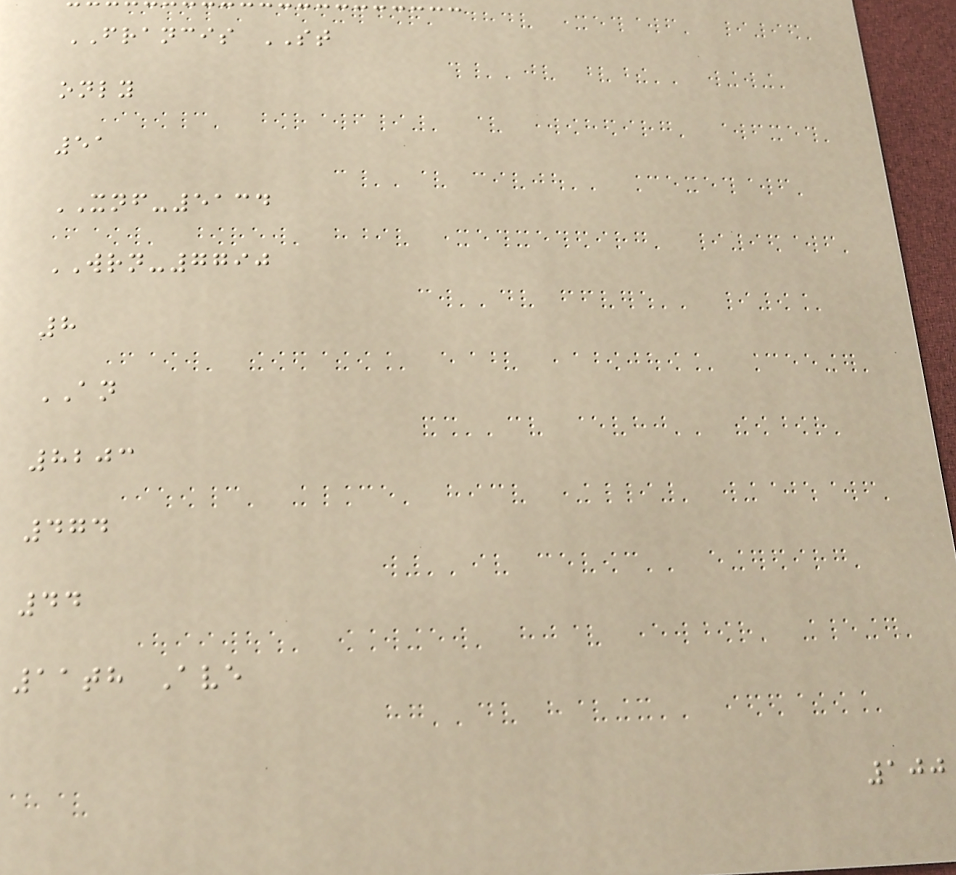FRANCIS ST
only
51
XNF-5134
WRN-7790
8
AN
8203
474
44
11th Ave
100
